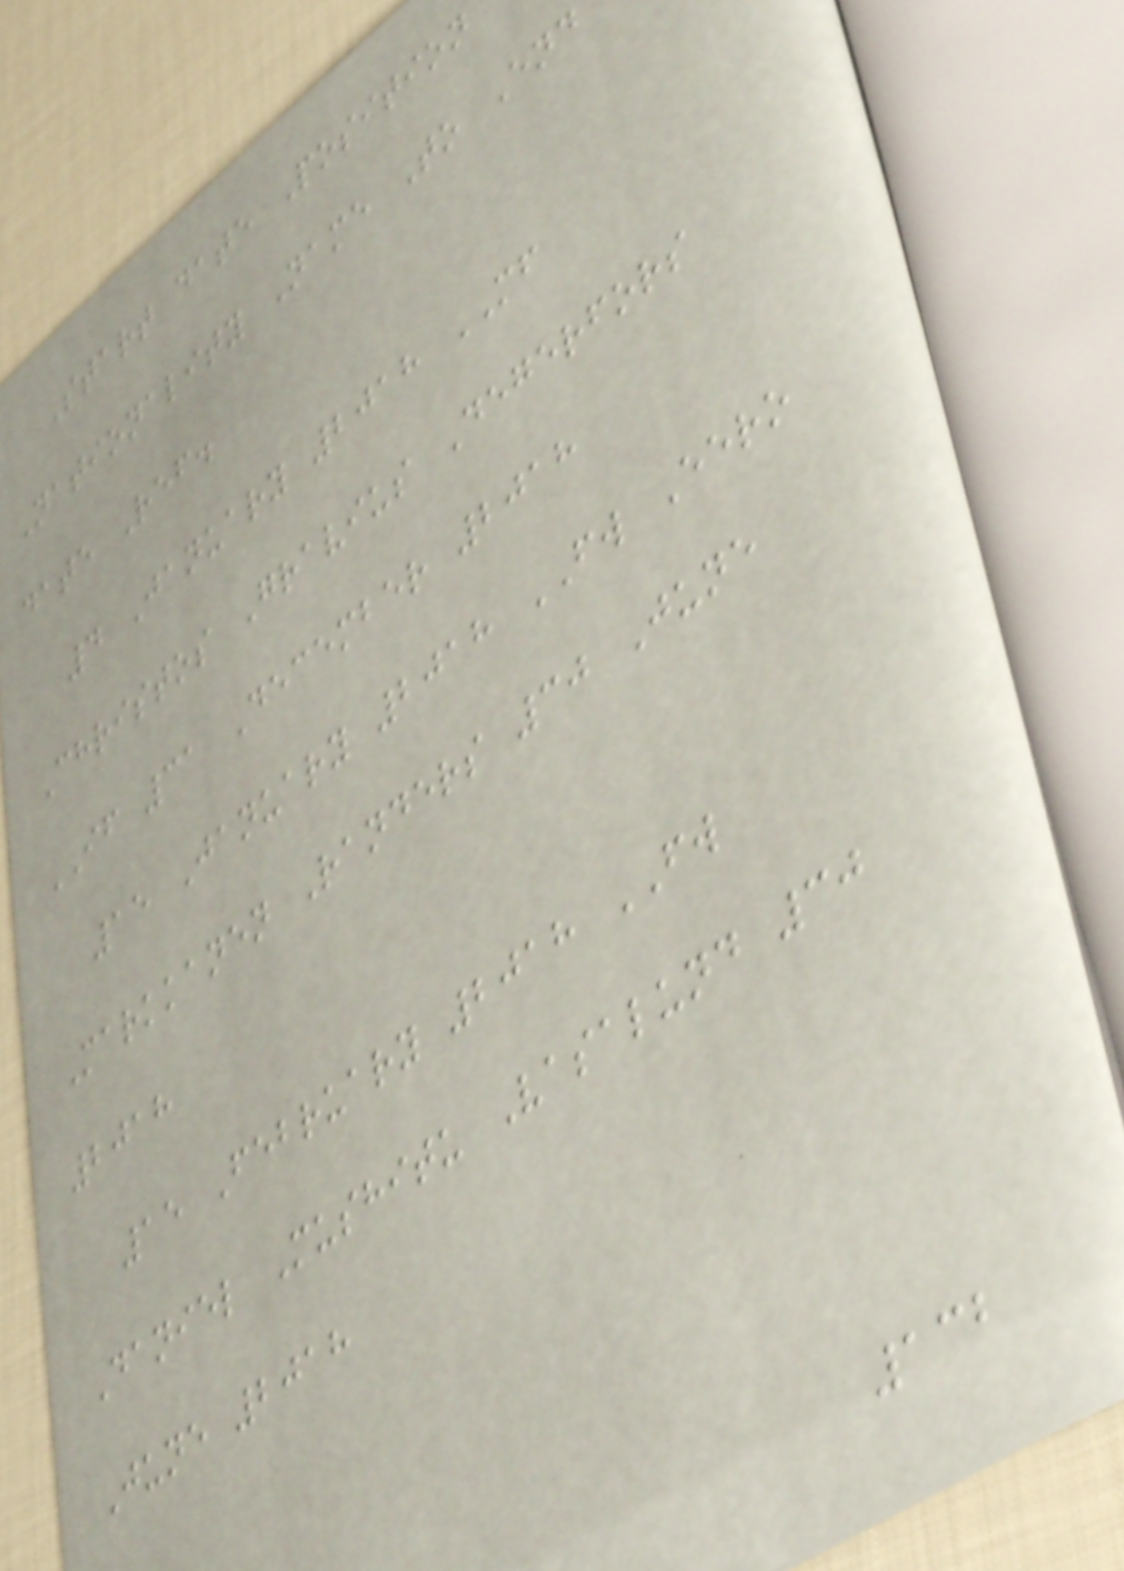Start date Position
Nationality Name To End
date Ref.
4 January 2018 MF
Christos Gravius Degerfors
IF 31 December 2018
15 January 2018 FW Eero
Markkanen Randers 30 June
2018
15 February 2018 FW
Daniel Mushitu Vasalund 30
June 2018
132
